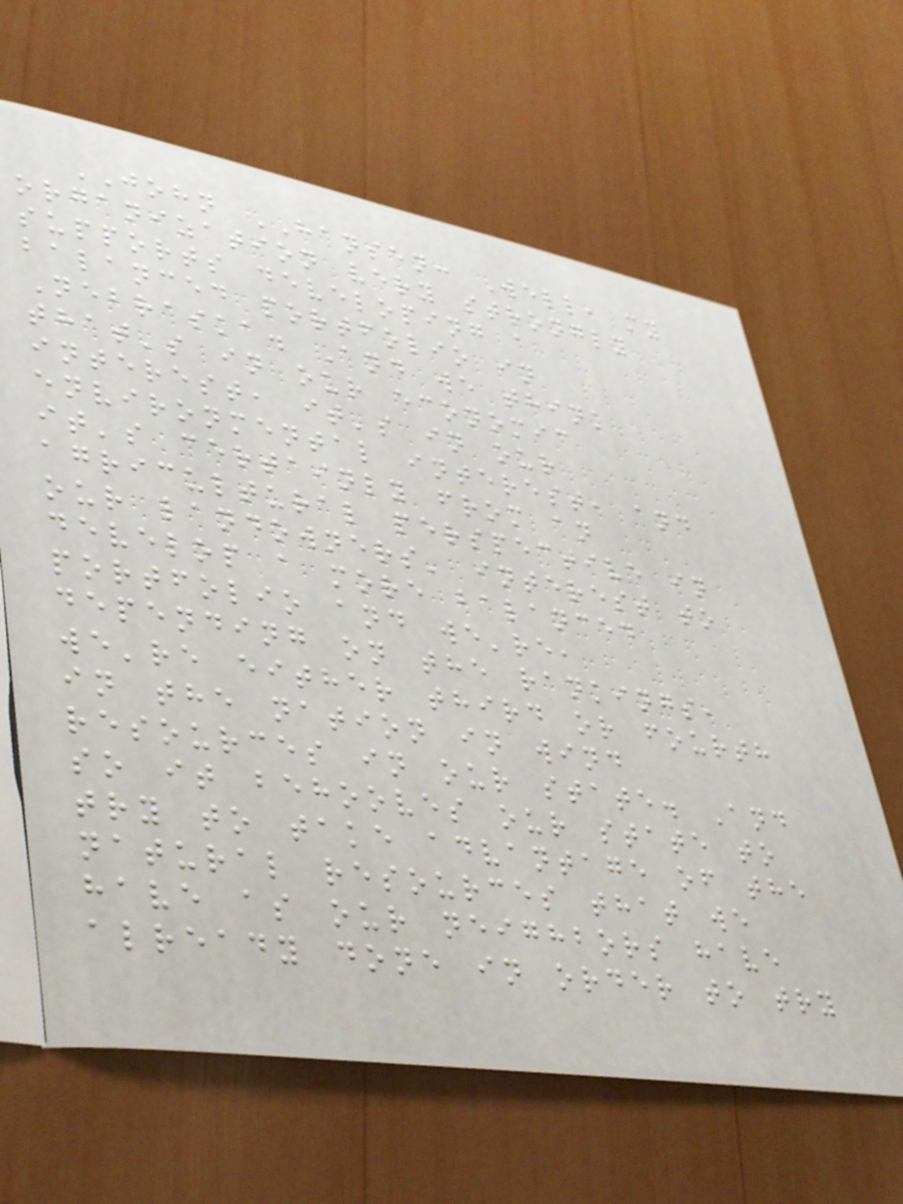JOHN HANSEN: Well, my
organization very strongly
supports developing a
balanced portfolio in
Nebraska. And we think
that's in our economic
interest, it's in our
environmental interest, and
it's certainly from an
agricultural perspective in
our landowners' interest to
develop a more balanced
portfolio and we're,
depending on the rankings,
we're either third or fourth
in the nation in wind
resources in our state. And
so it behooves our state to
try to take advantage of the
natural resources that we
have as our neighbors have
already done in order to try
